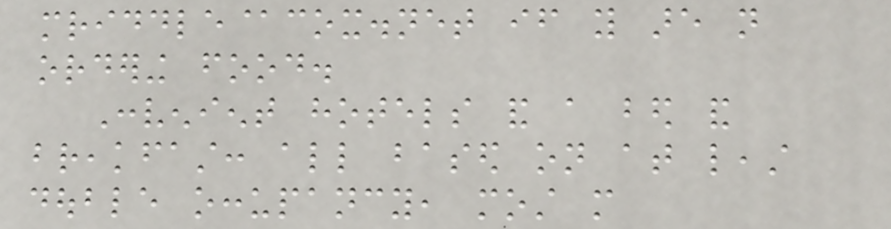mriddle@cox.net if you are not
ordering food.
Convenient hotels and a bed and
breakfast: all based on at least
double occupancy, most more
